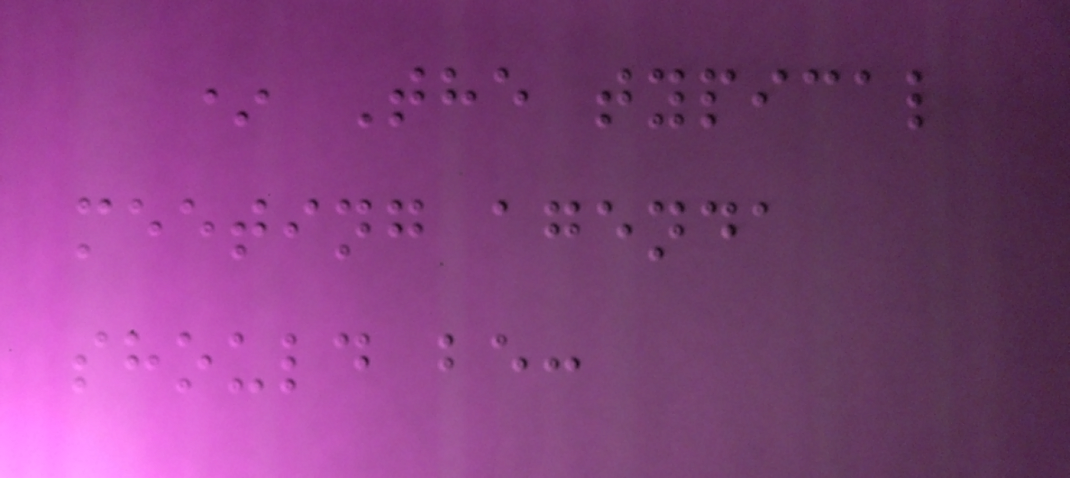* The typical
meeting agenda
should be:
